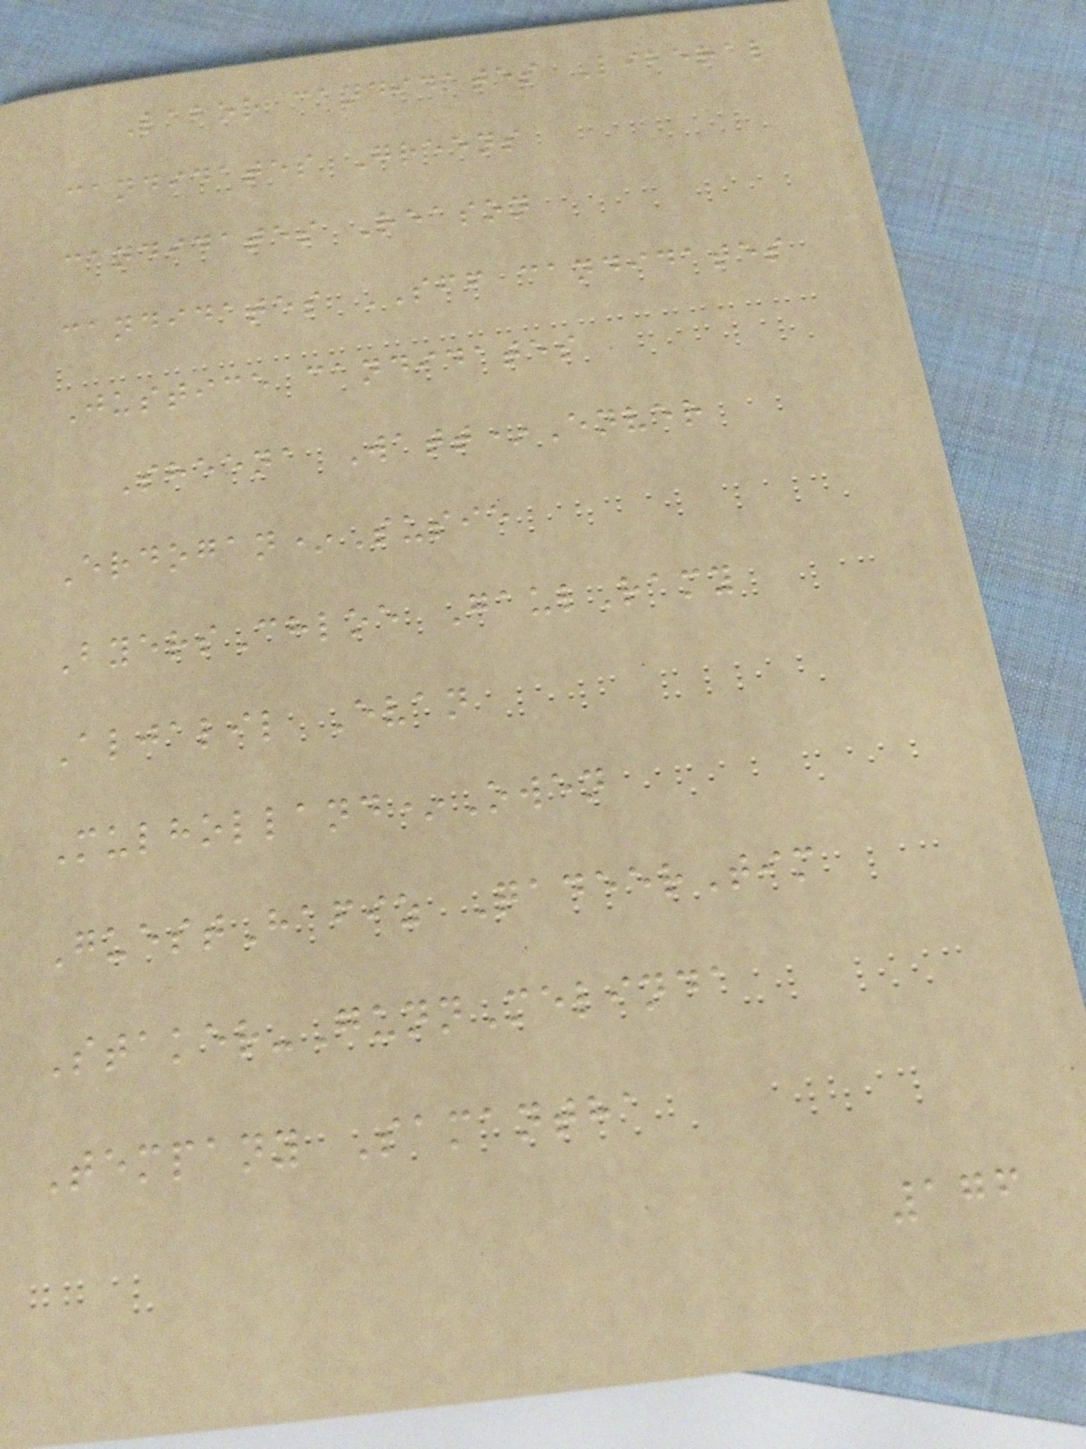Labor candidates Liberal
candidates Greens
candidates Reason
candidates SFF candidates
Justice candidates
Sheena Watt*Enver
Erdogan*Susie
ByersChloe GaulRamy
Aljalil Evan
Mulholland*Owen
GuestHafiz QadeerTim
Staker-GunnMelinda
Tempany Samantha
176
